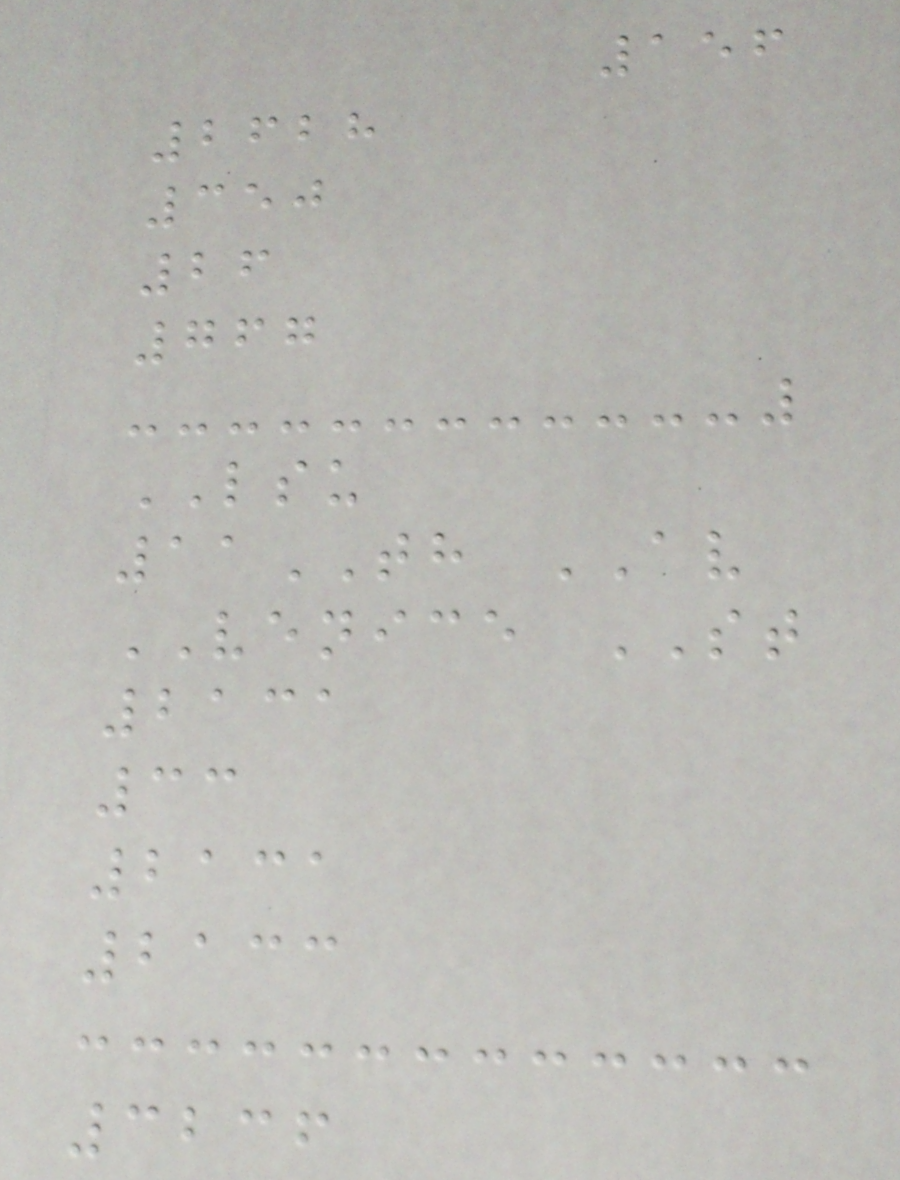156
2628
350
26
767
LSU
11TH AV
VENICE ST
2131
33
2131
2133
3236
